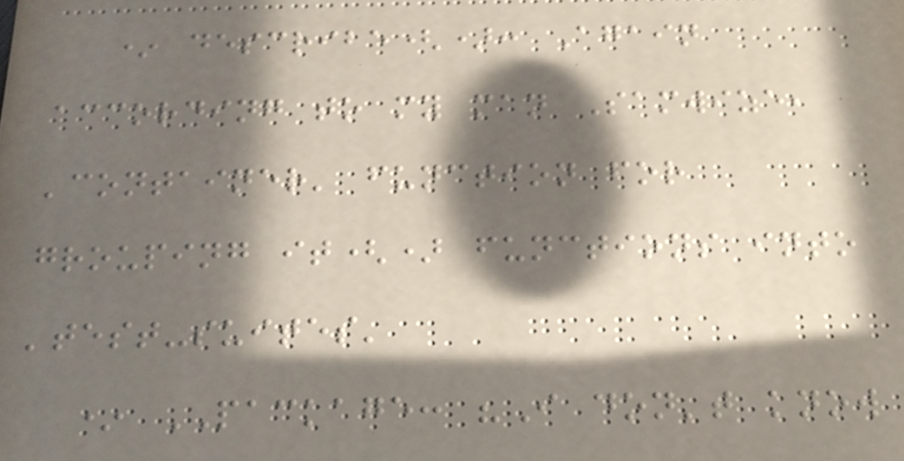* describe(): Again
according to my man Samwize,
'container' function for
grouping it() functions into
'test-suites'
* PACKAGE: "I don't know
